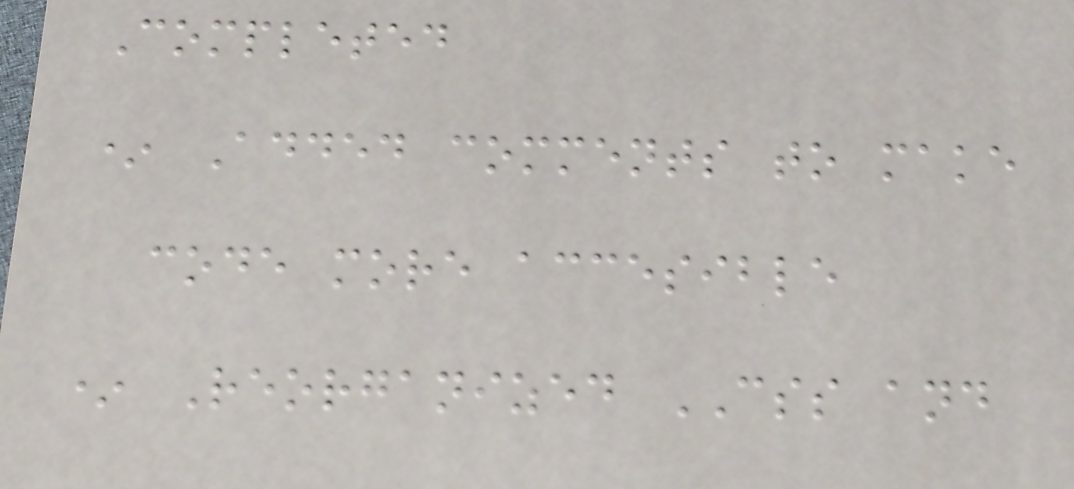Completed
* Added comments to make
code more accesible
* Reorganized CSS and
